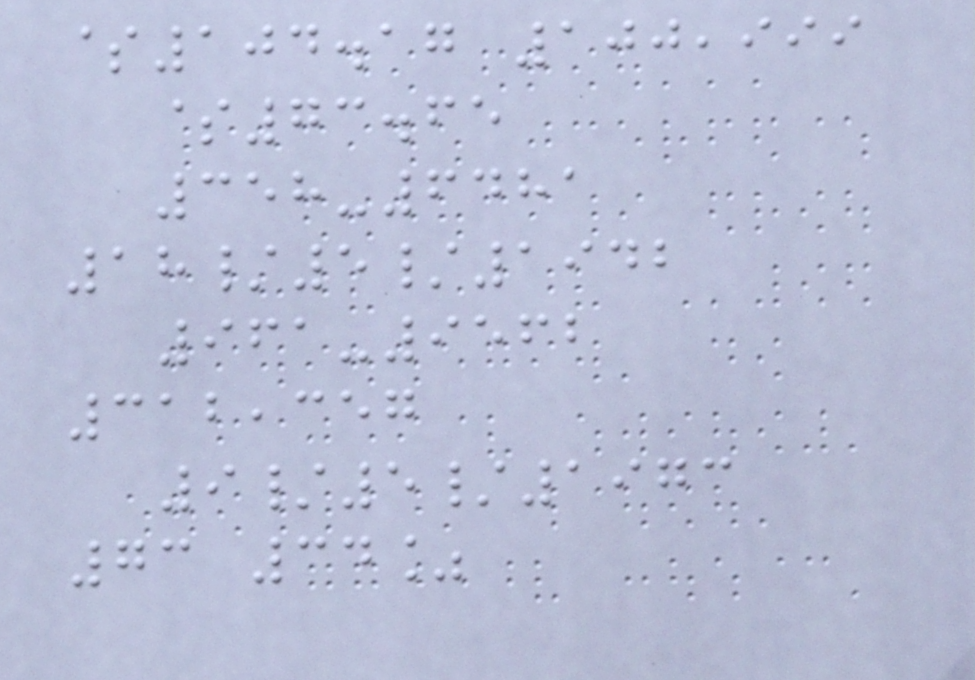$104.17 100,999
$73.65
358-6481
18/5/1942
961-9562
312,357
9/5/1973
73 34%
